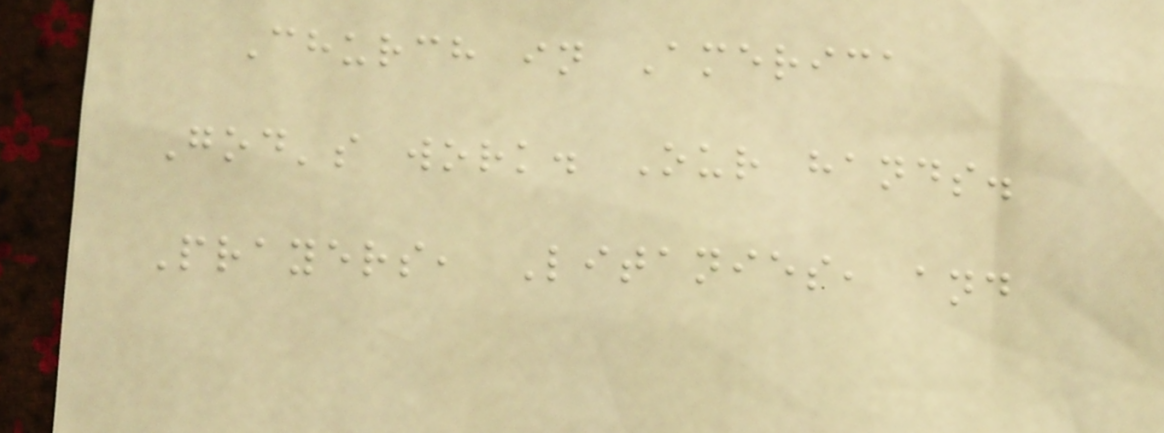Church in America
God's work. Our hands.
Prayers, Litanies, and
